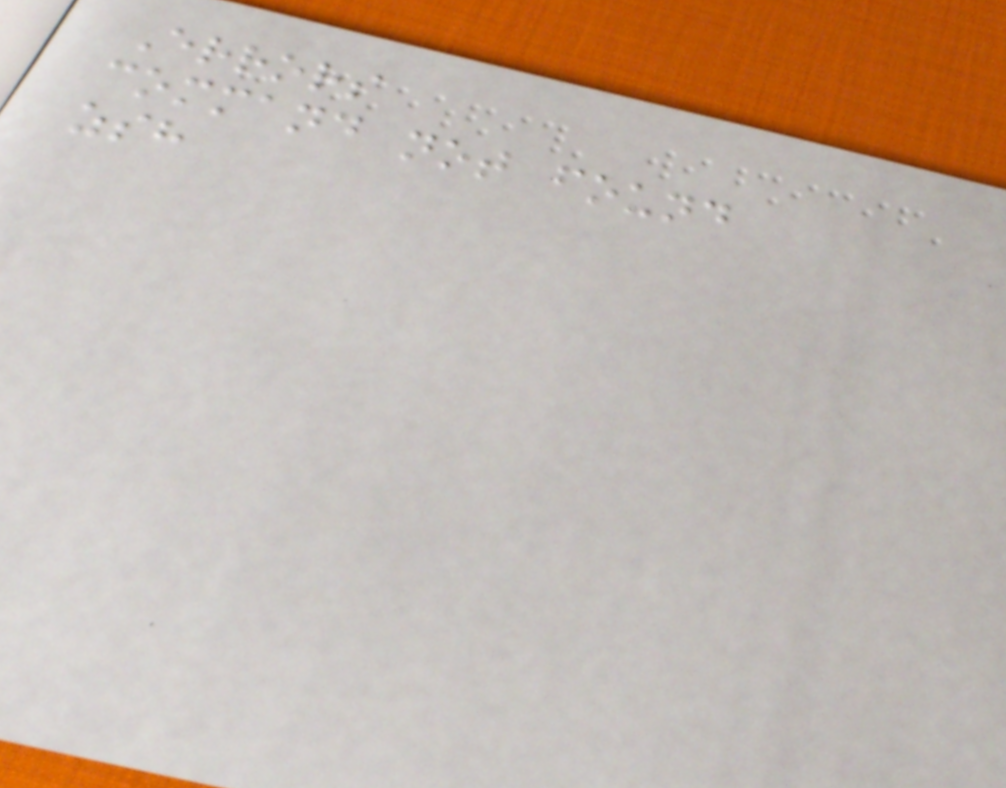Errors
command not found
zsh
